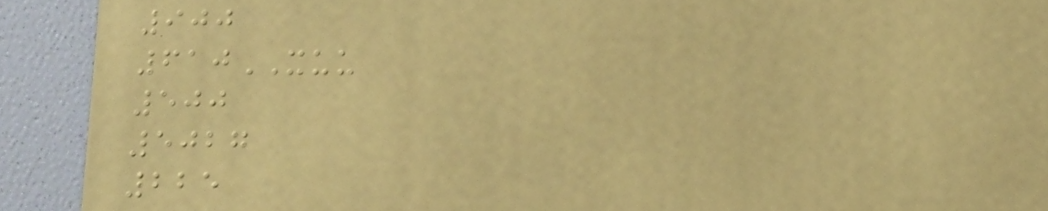900
610XUU
500
5027
225
